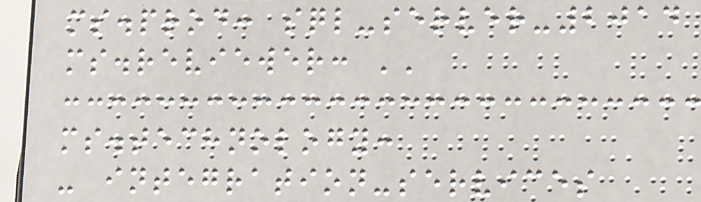ms.prod: sql-server-2014
ms.reviewer: ''
ms.technology:
- integration-services
